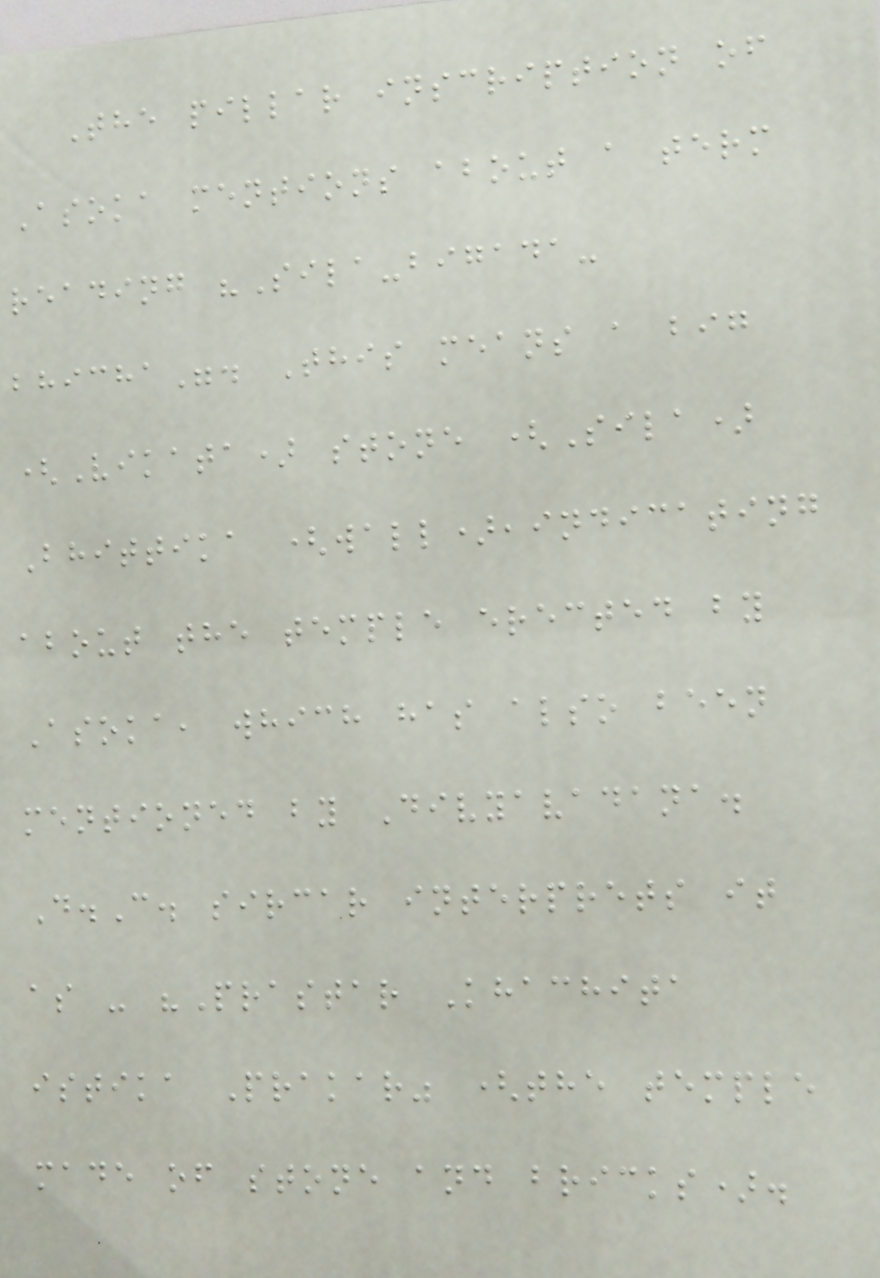The pillar inscription of
Asoka mentions about a term
reading "Sila-bigada-
bhicha". This means a big
(Vikata) stone (Sila)
Bhittika (wall),indicating
about the temple erected by
Asoka, which has also been
mentioned by Divyavadana.
D.C. sircar interprets it
as - "Prastar Khachita
istika Prakar" (the temple
made of stone and bricks).
